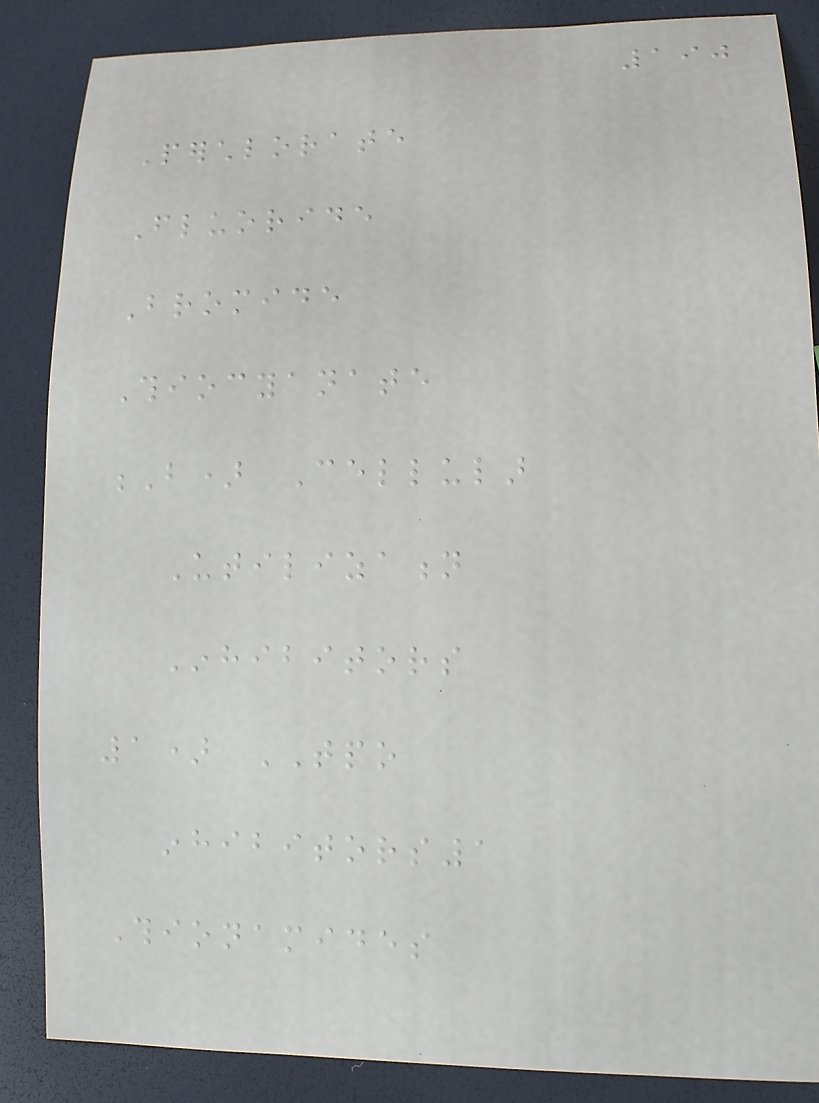190
Perchlorate
Fluoride
Bromide
Thiocyanate
B) Cellular
Utilization
Inhibitors
1) TPO
inhibitors1
Thionamides
